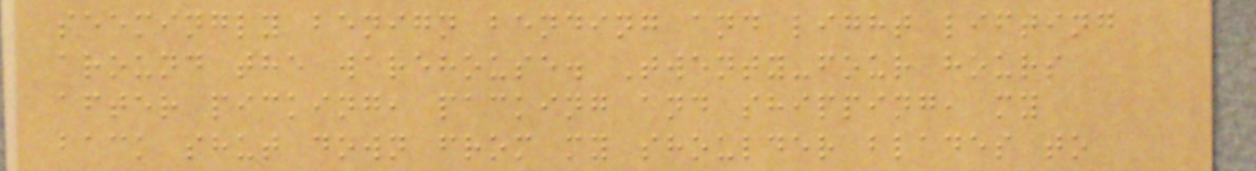seemingly benign bending and light lifting
around the warehouse. Twenty-four hours
after picking, packing and shipping, my
back shut down from my shoulder blades to
